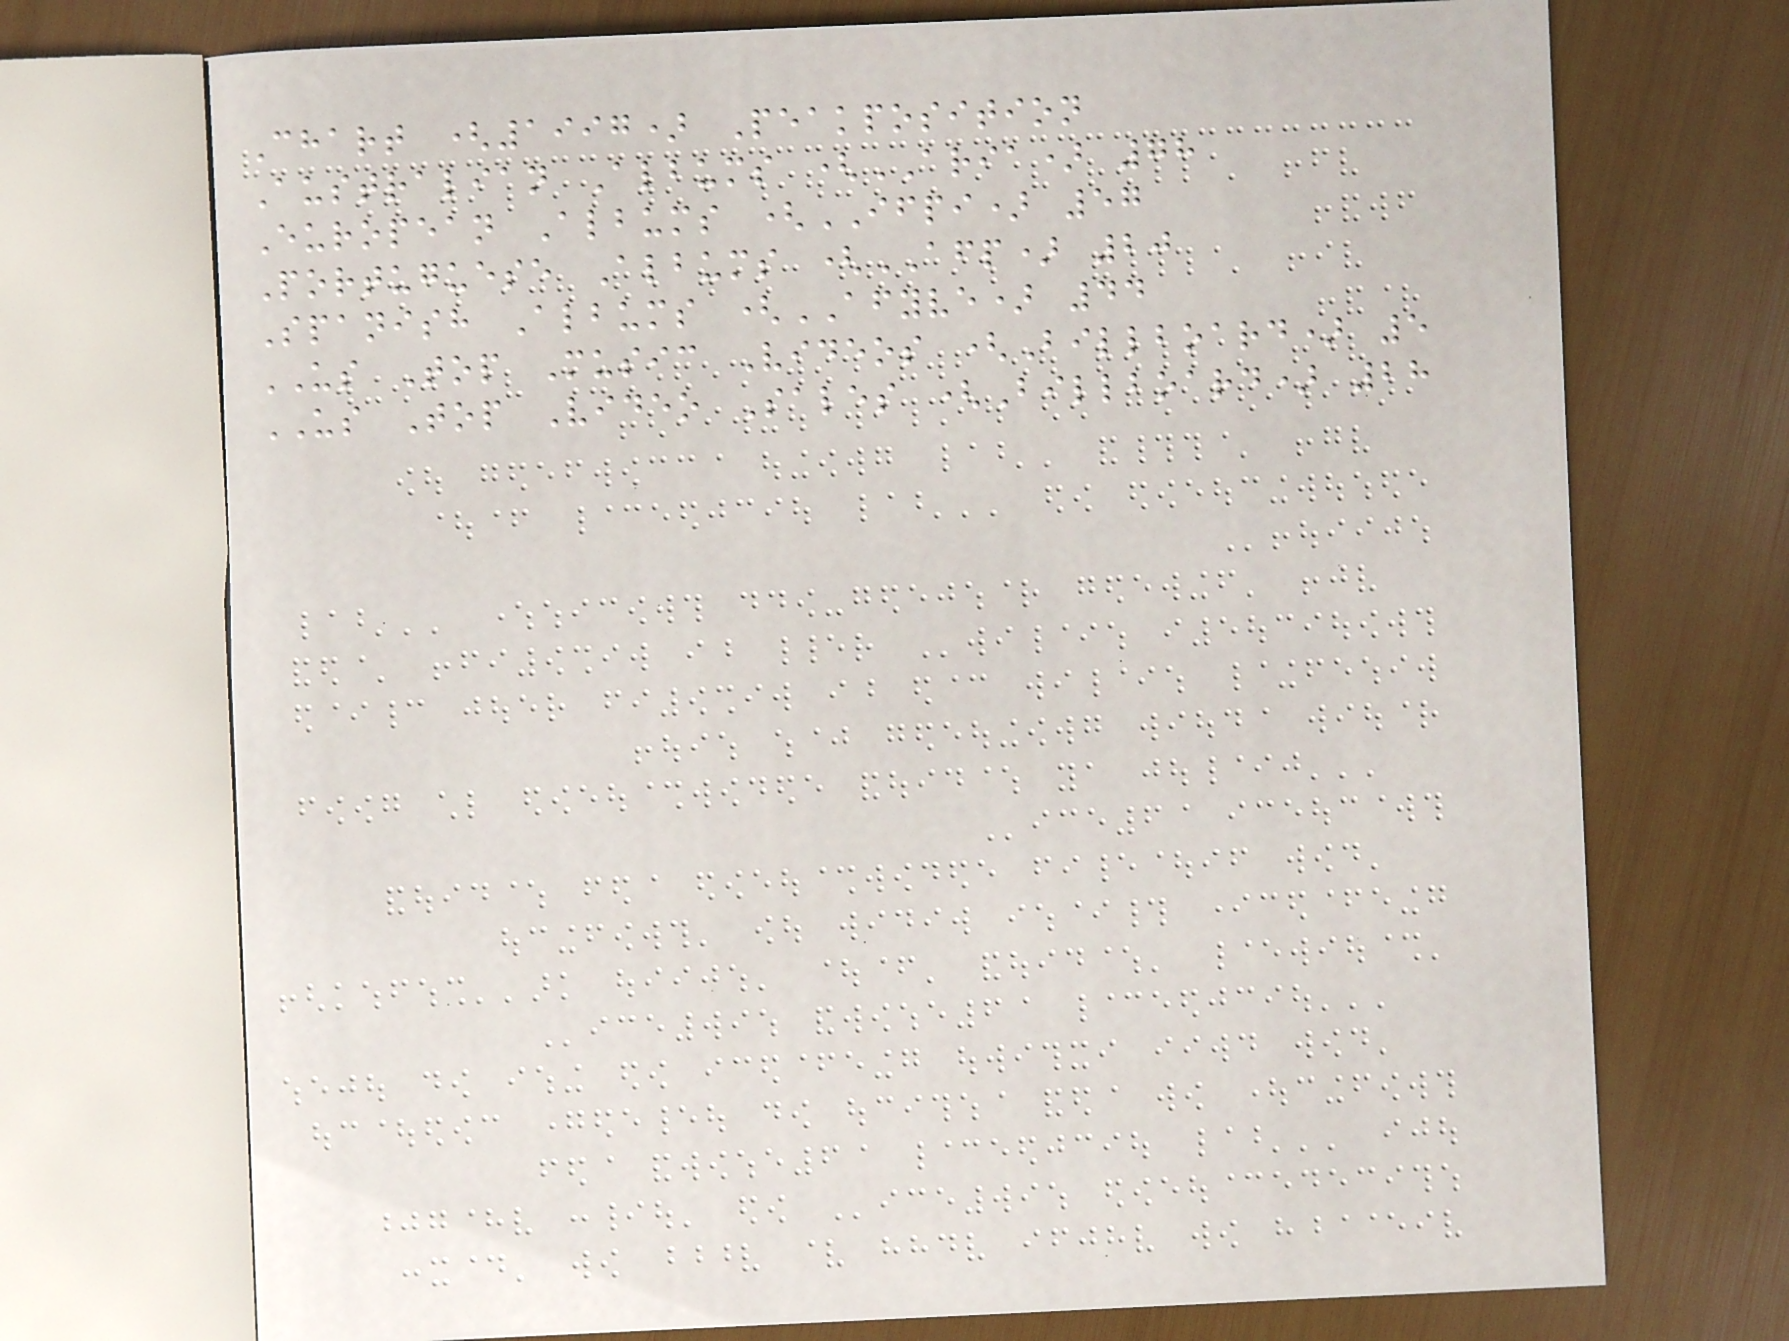Chart (1997) Peakposition
Australian Albums (ARIA) 78
European Albums (IFPI) 57
Portuguese Albums (AFP) 20
Spanish Albums (AFYVE) 44
US Top Music Videos (Billboard) 5
US Top Video Sales (Billboard) 28
